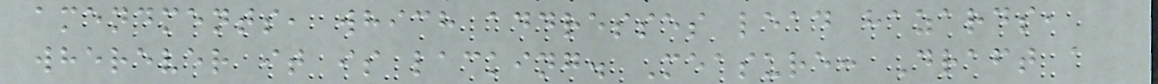amendments, which addresses lead hazards,
wherever it is lacking. Measure: Draft a
